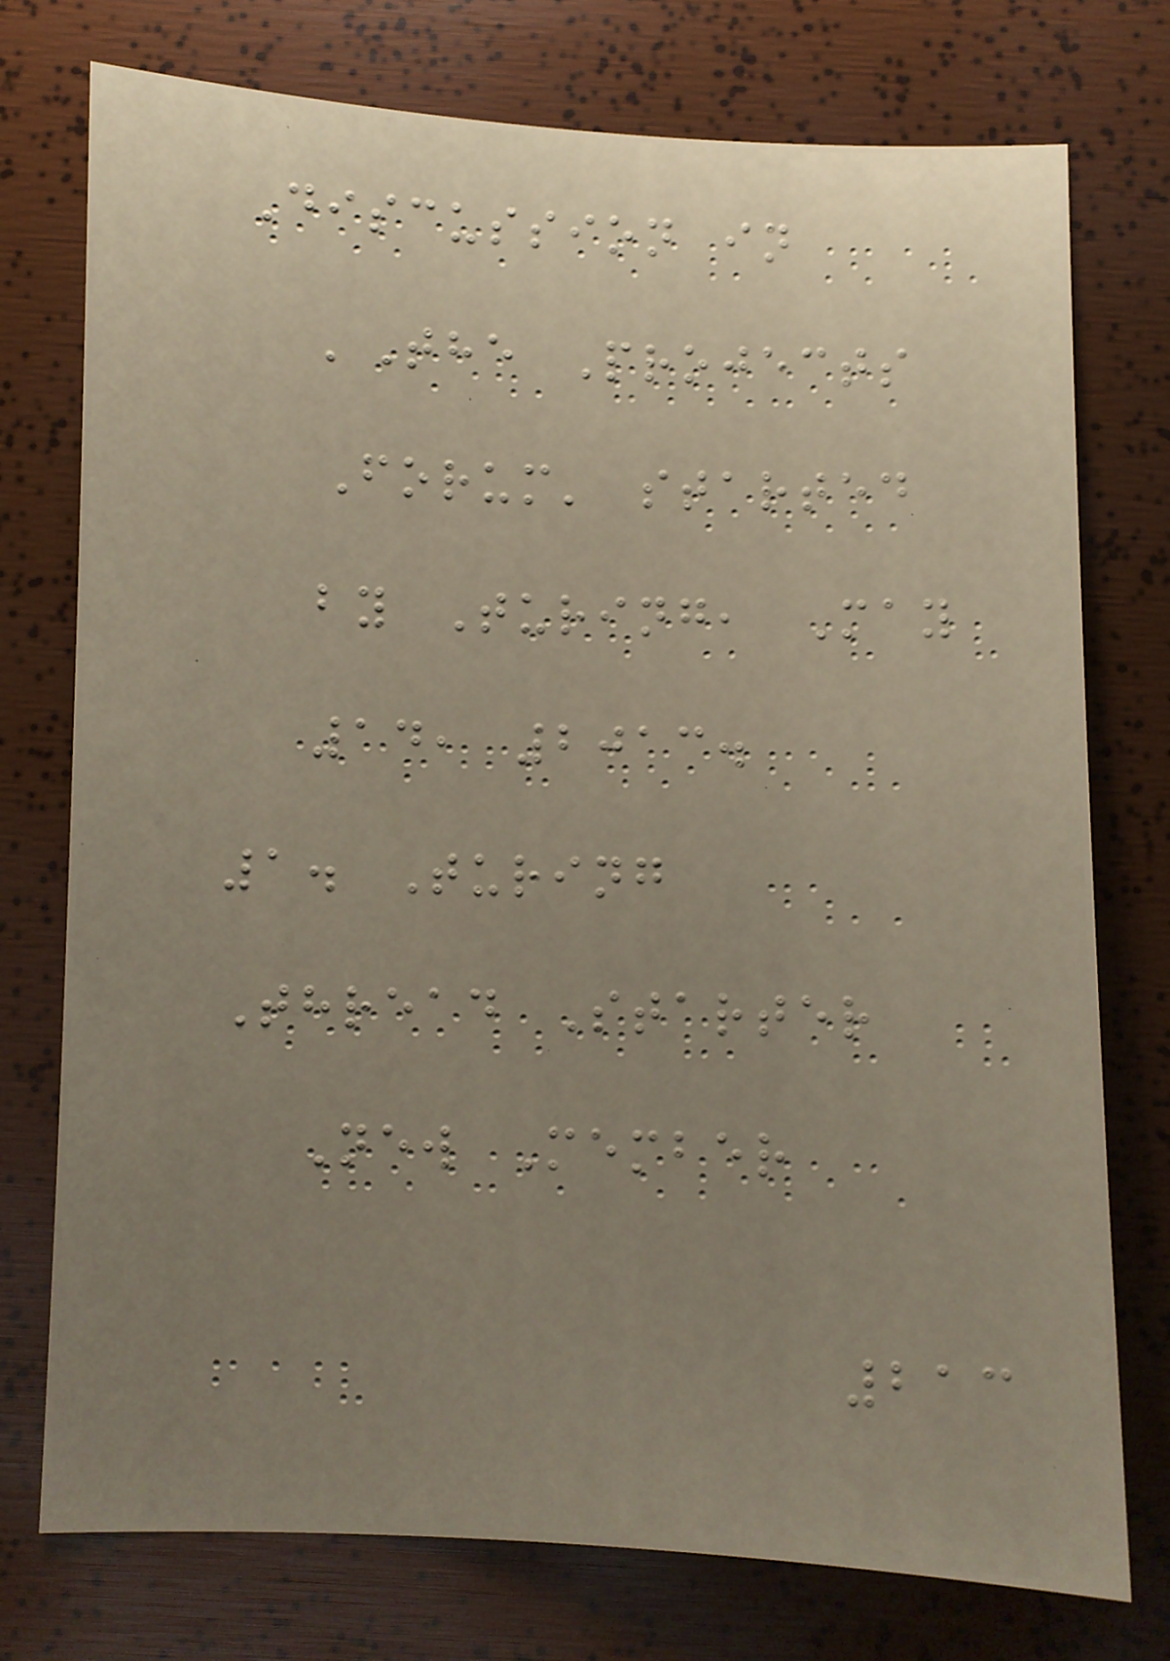Discussion in
'The Projects
Forum' started
by Turing, May
14, 2013.
1. Turing
Thread Starter
New Member
213
